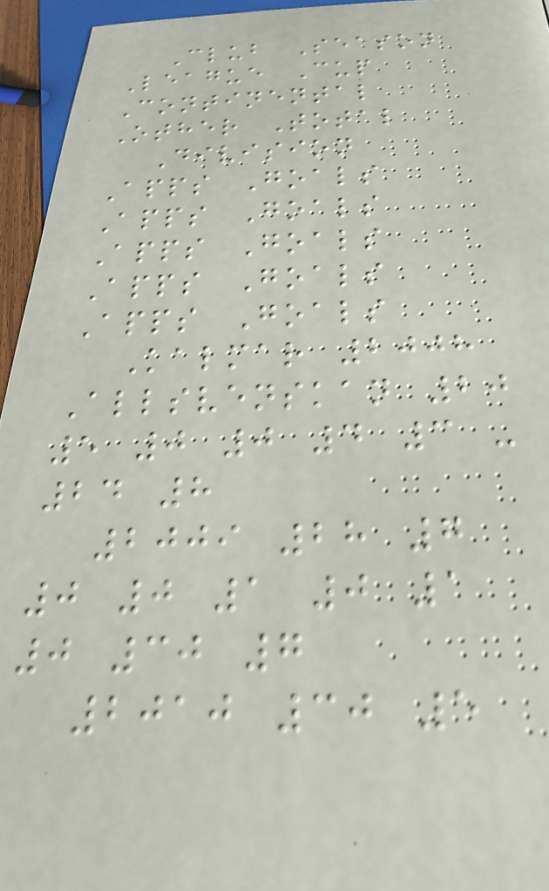Club Season
League Cup
Continental
Other Total
Division
Apps Goals
Apps Goals
Apps Goals
Apps Goals
Apps Goals
Kalmar 2008
Allsvenskan 20
5 0 0 4 3 -
24 8
2009 28 7
0 0 1 0 1
0 30 7
2010 30 5
